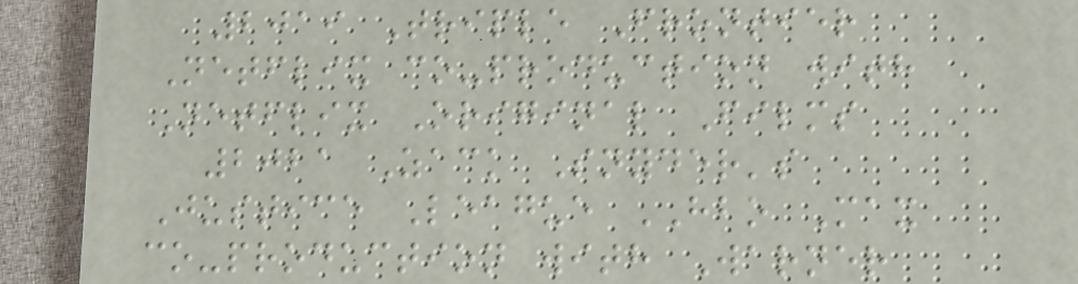2019 Triple Frontier
Netflix co-production with
Netflix Original Films
2021 Zack Snyder's
Justice League HBO Max
co-production with Warner
